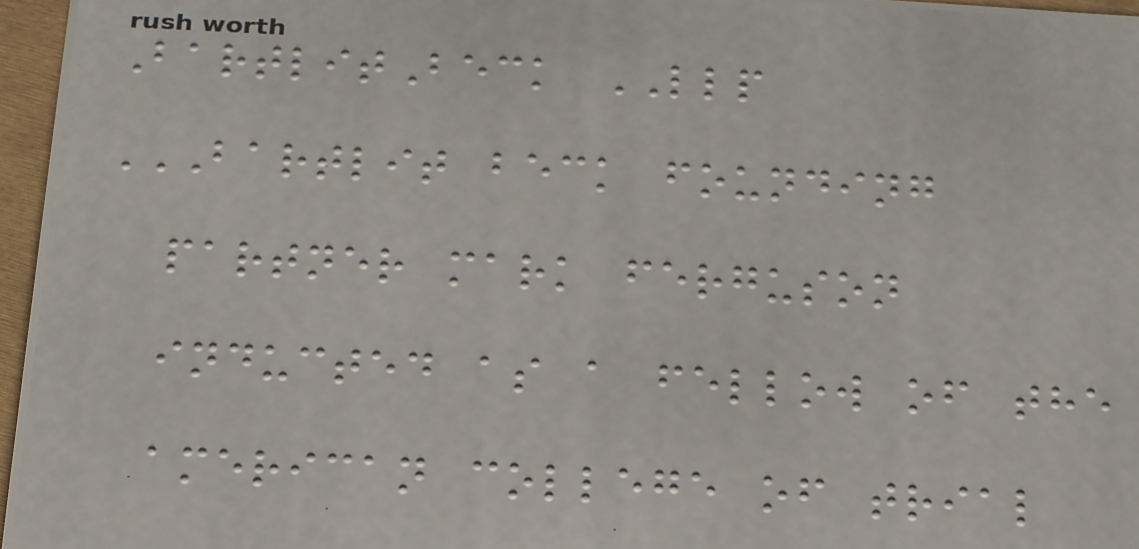BartlitBeck LLP
BARTLIT BECK FOUNDING
PARTNER MARK FERGUSON
INDUCTED AS A FELLOW OF THE
AMERICAN COLLEGE OF TRIAL
